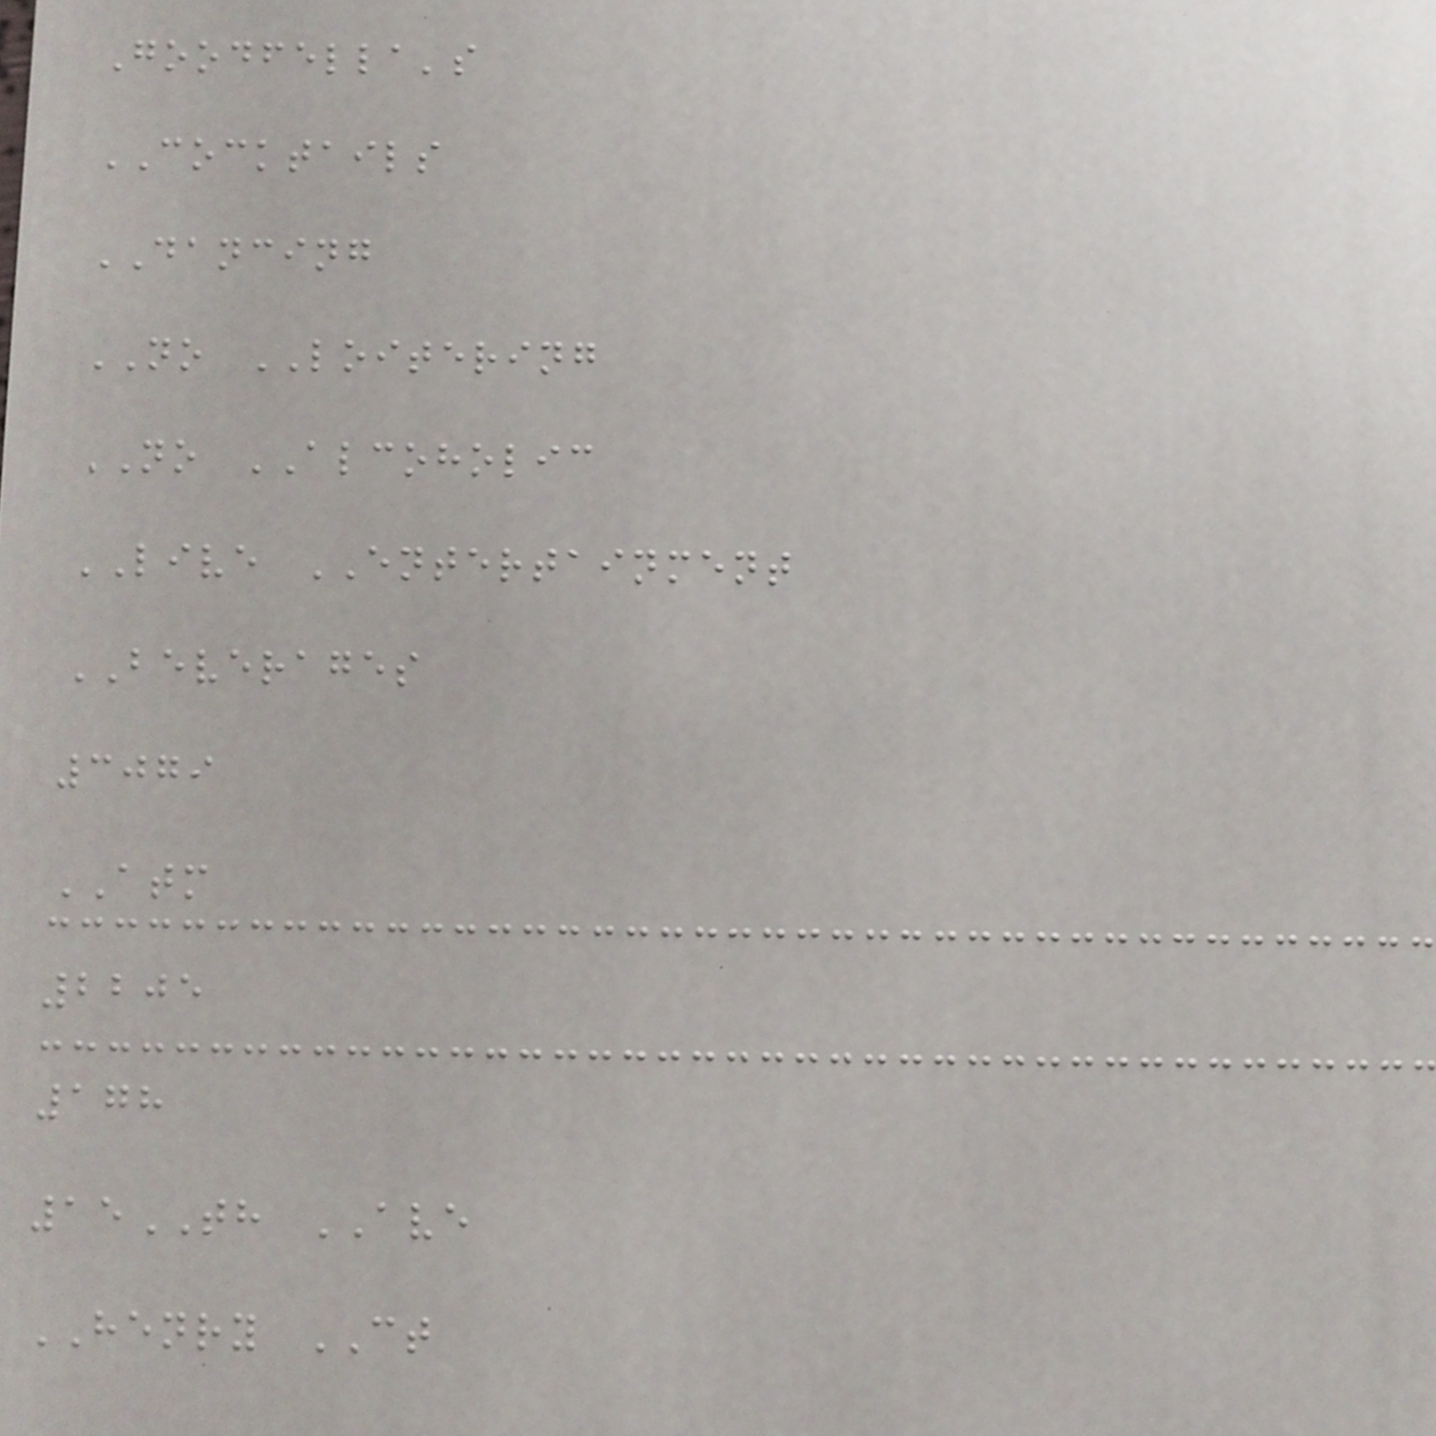Goodfella's
COCKTAILS
DANCING
NO LOITERING
NO ALCOHOLIC
LIVE ENTERTAINMENT
BEVERAGES
3079
ATM
2205
178
15TH AVE
HENRY CT
